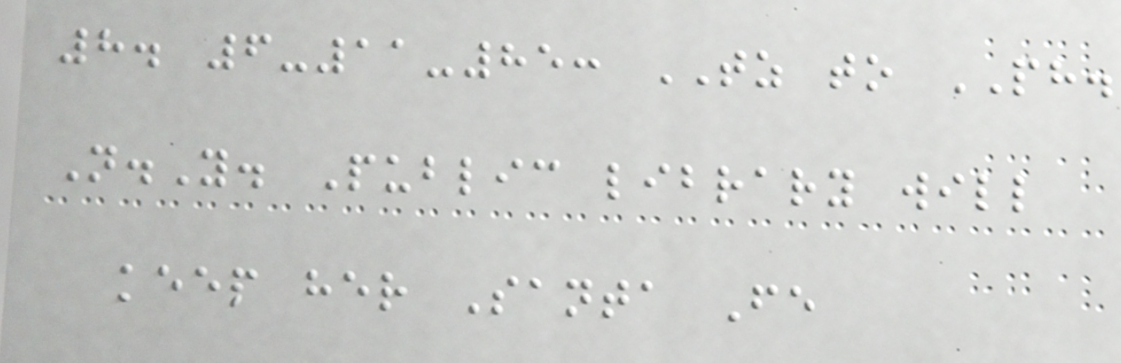8. 6-11-85: TZ to PH.
N.Y. Public library will
keep her Santa Fe
